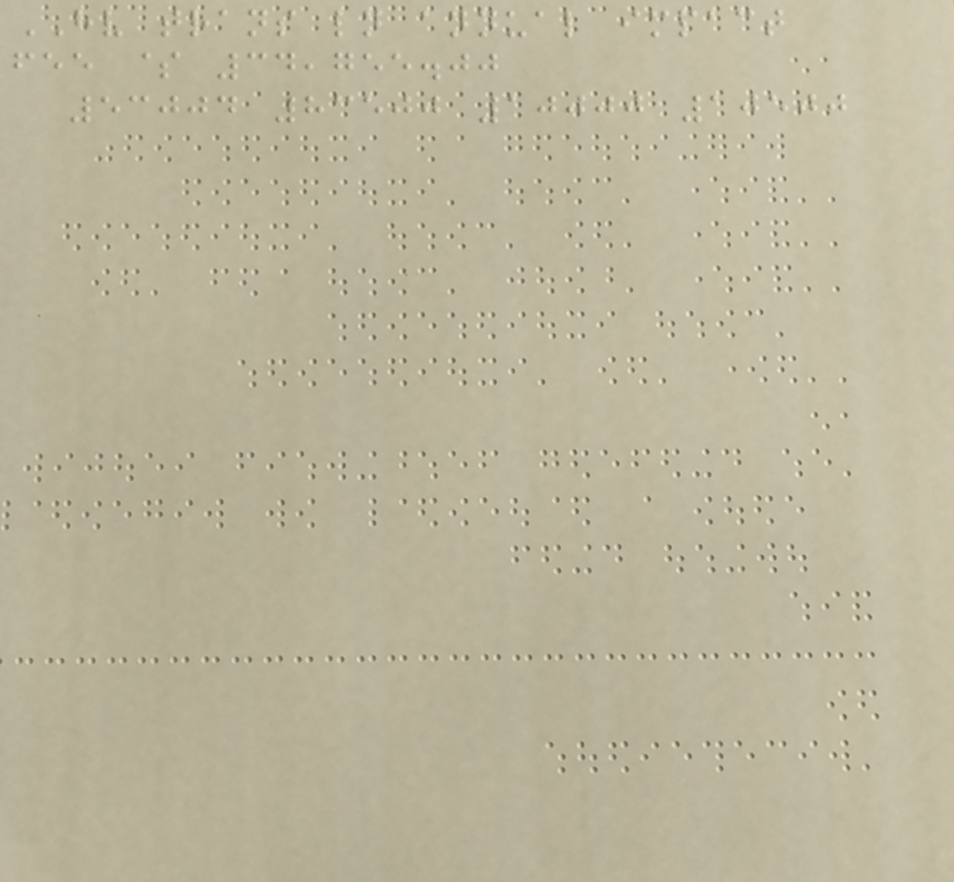HV trans ln annual impact
fee $ 34,755.00
53004 83500 10000 10500
